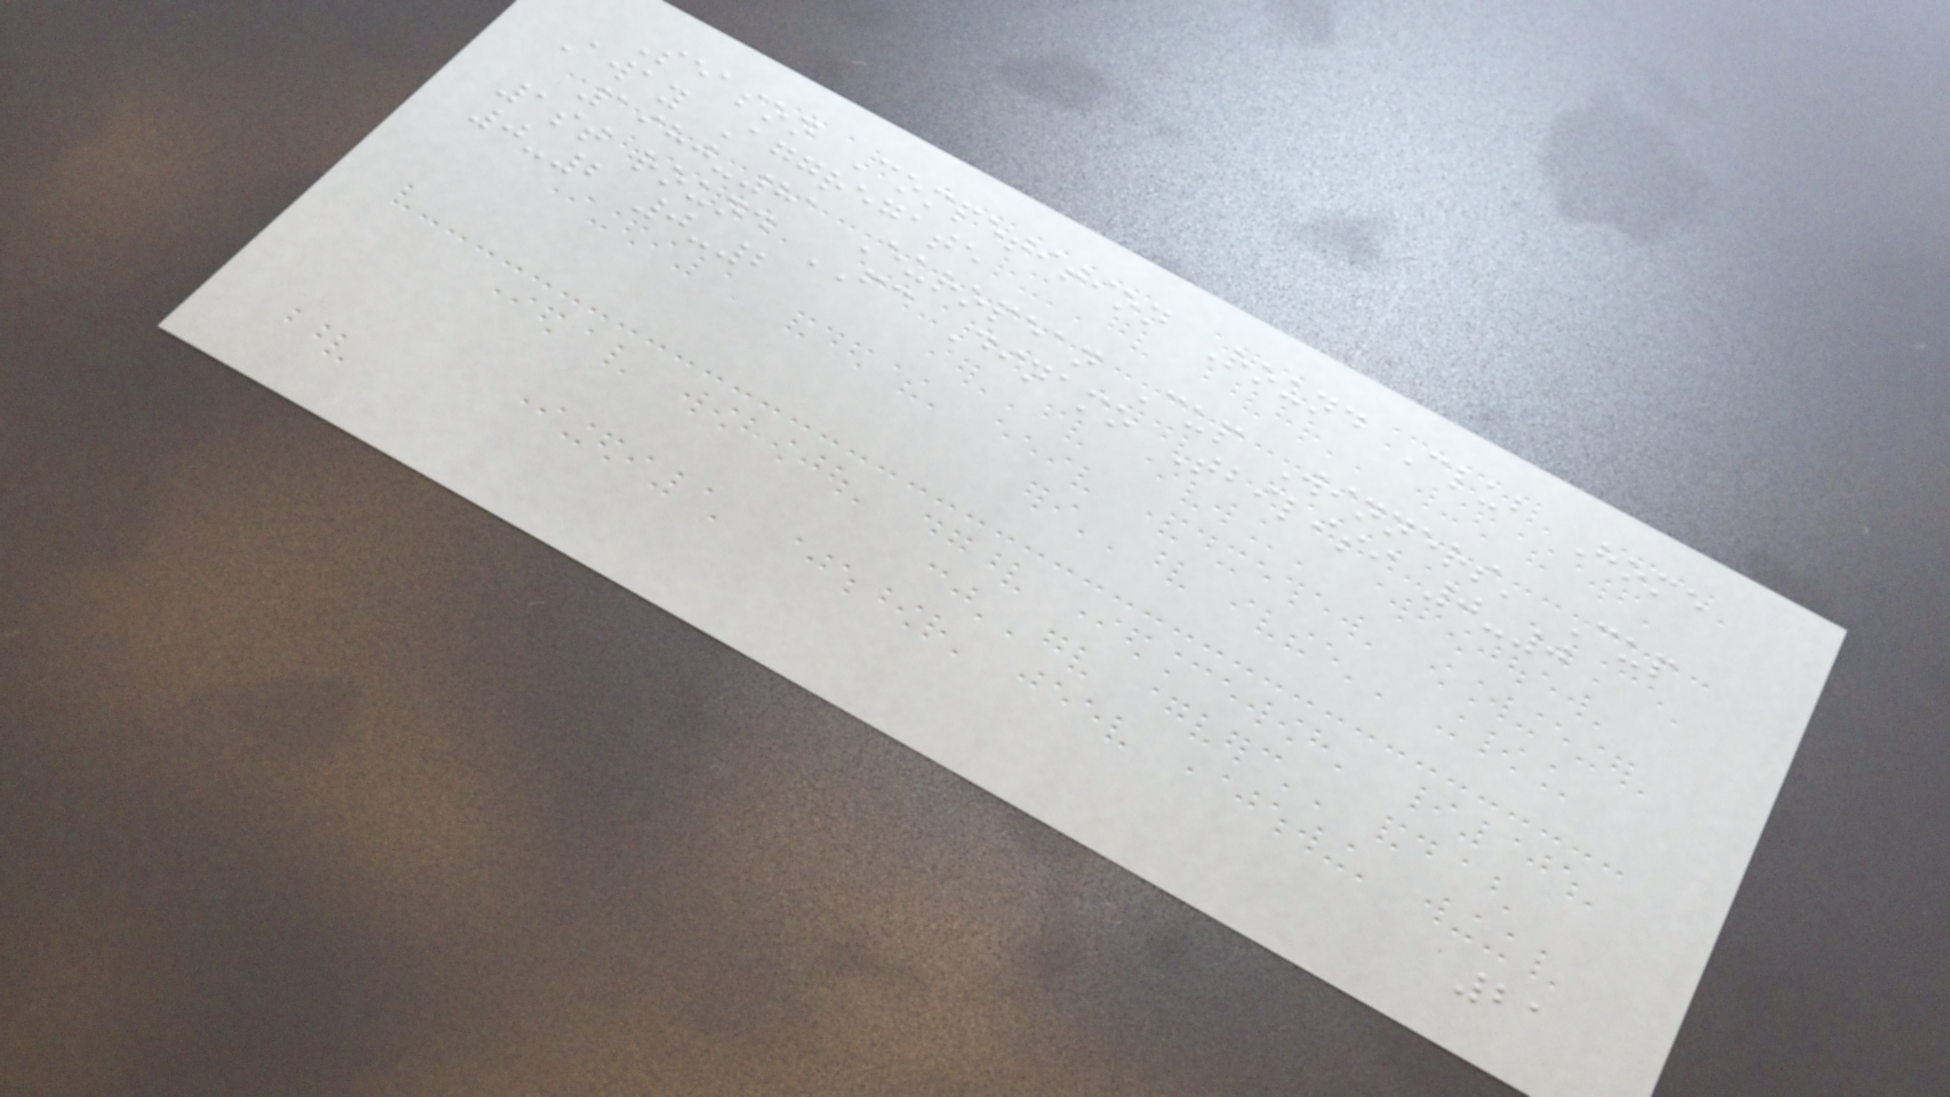Season Competition Round Club Home
Away Aggregate
1980-81 European Cup Winners' Cup
1st round FC Dinamo Tbilisi 0-0
0-2 0-2
21
